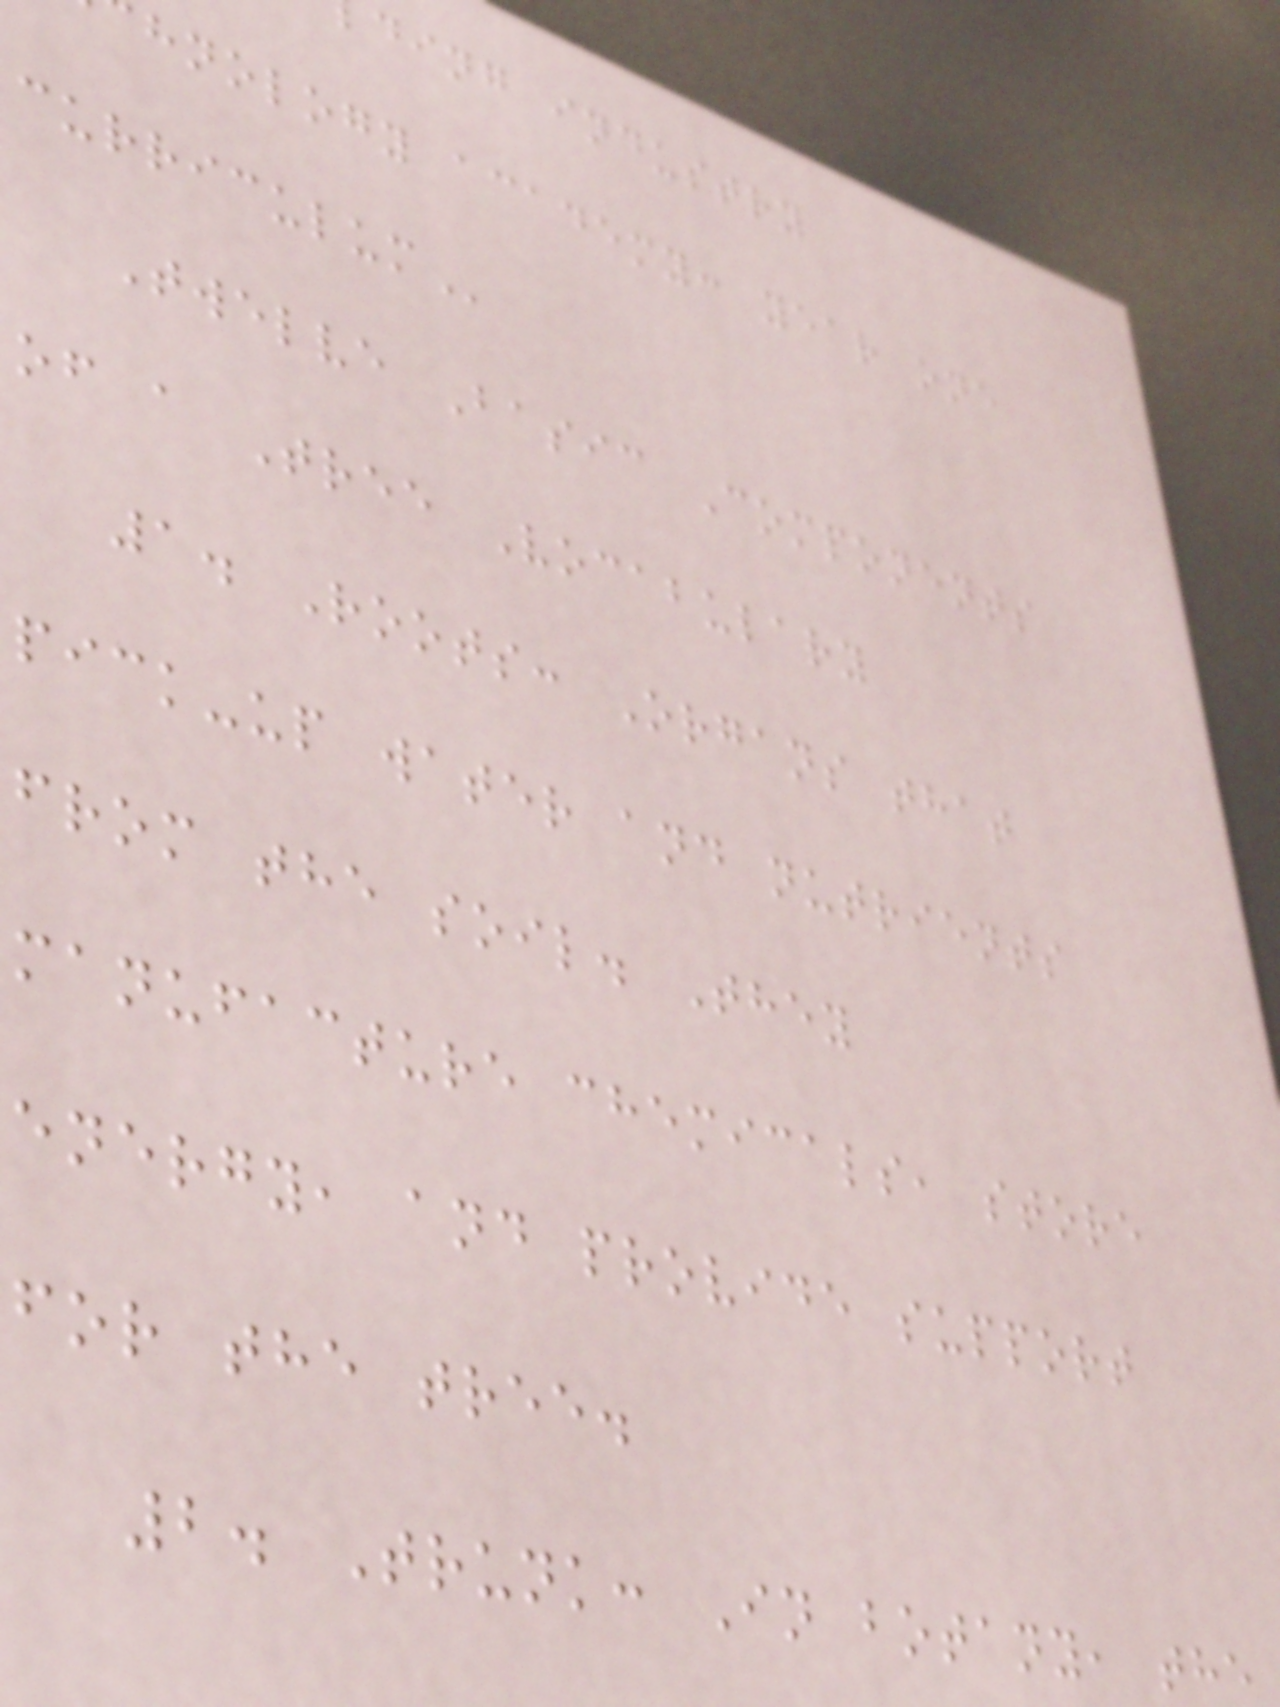ding industry
hnology academy: year one
Twelve Basic Components
of a Tree Vocabulary
1. Roots: Organs that
pick-up water and nutrients
from the soil. They
manufacture chemicals, store
energy, and provide support
for the tree.
2. Trunk: In botany, the
